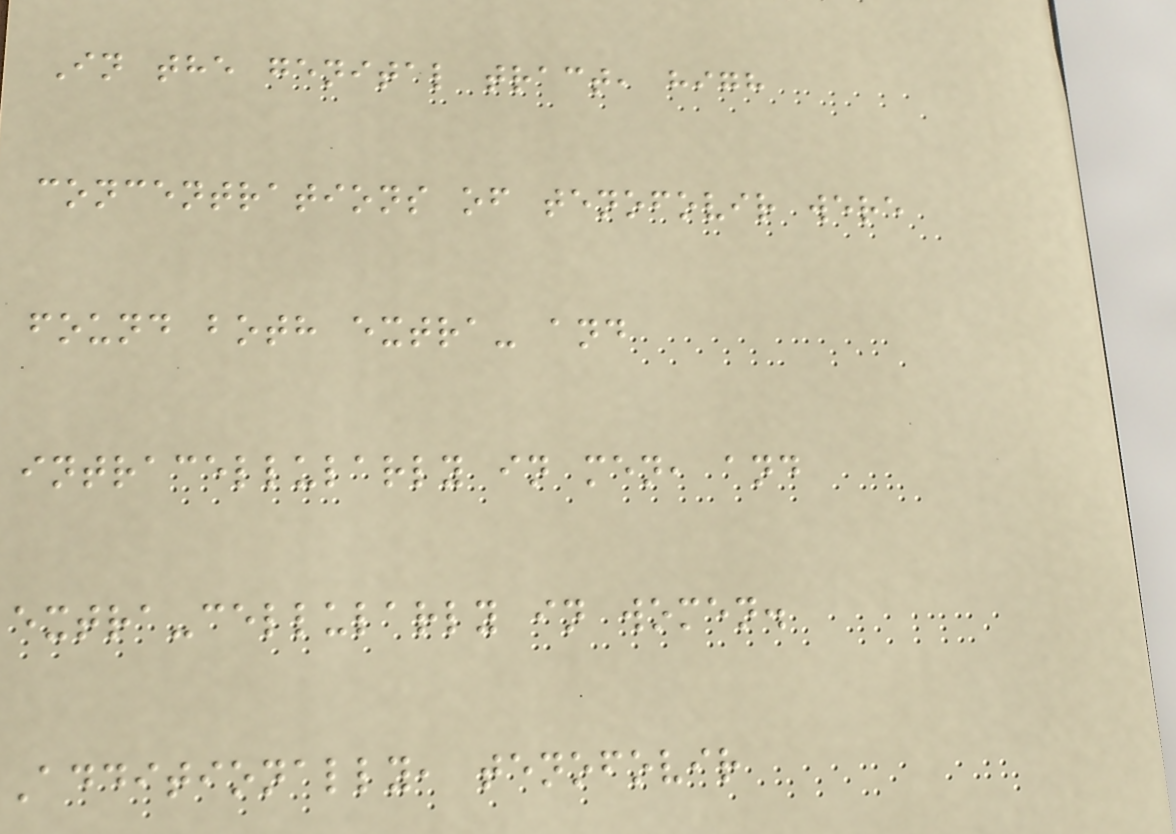In the genital tract, high
concentrations of tenofovir were
found both extra- and
intracellularly in men, and
extra-cellularly in women.
Additionally, tenofovir
